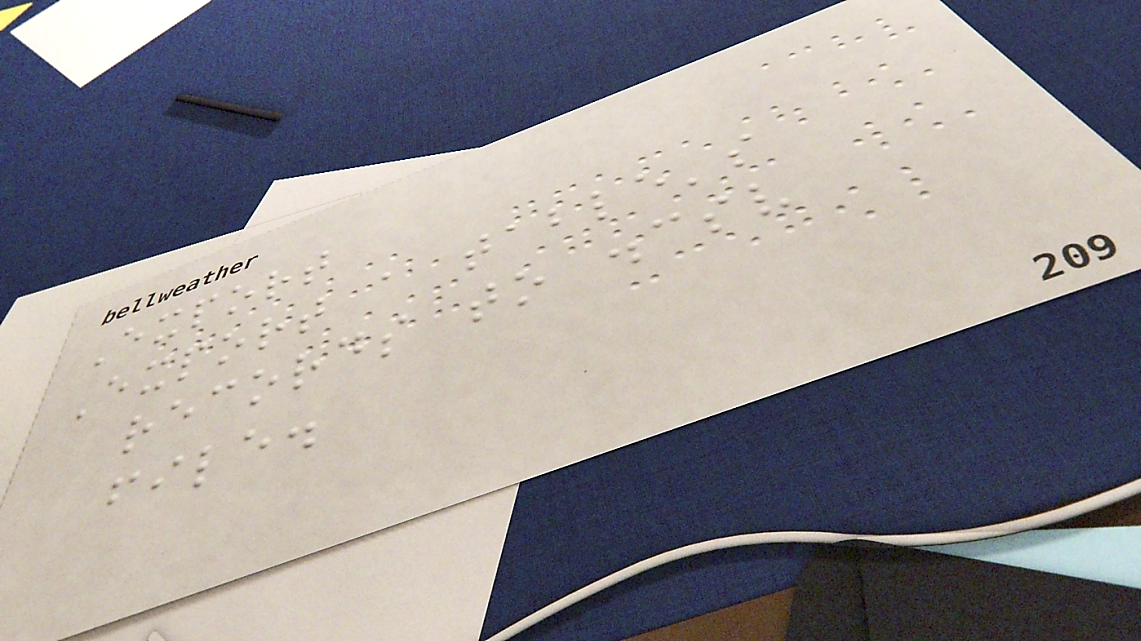Export
Export a table's
records to .csv
file.
